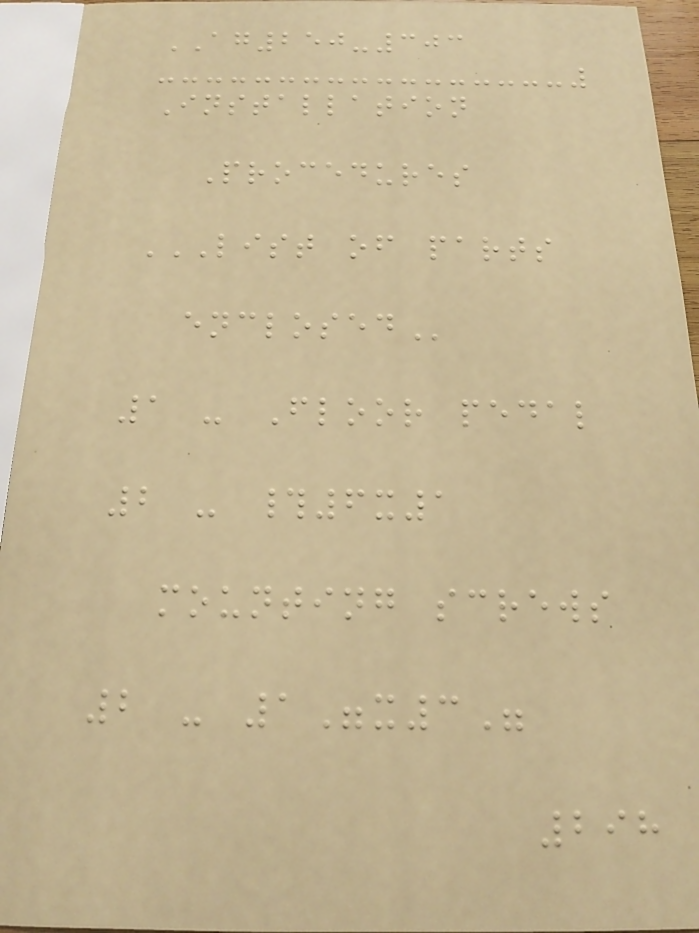AG250-303
Installation
Procedures
LIST OF PARTS
ENCLOSED
1 - Floor pedal
2 - #6x1
mounting screws
2 - 1"x3"
298
